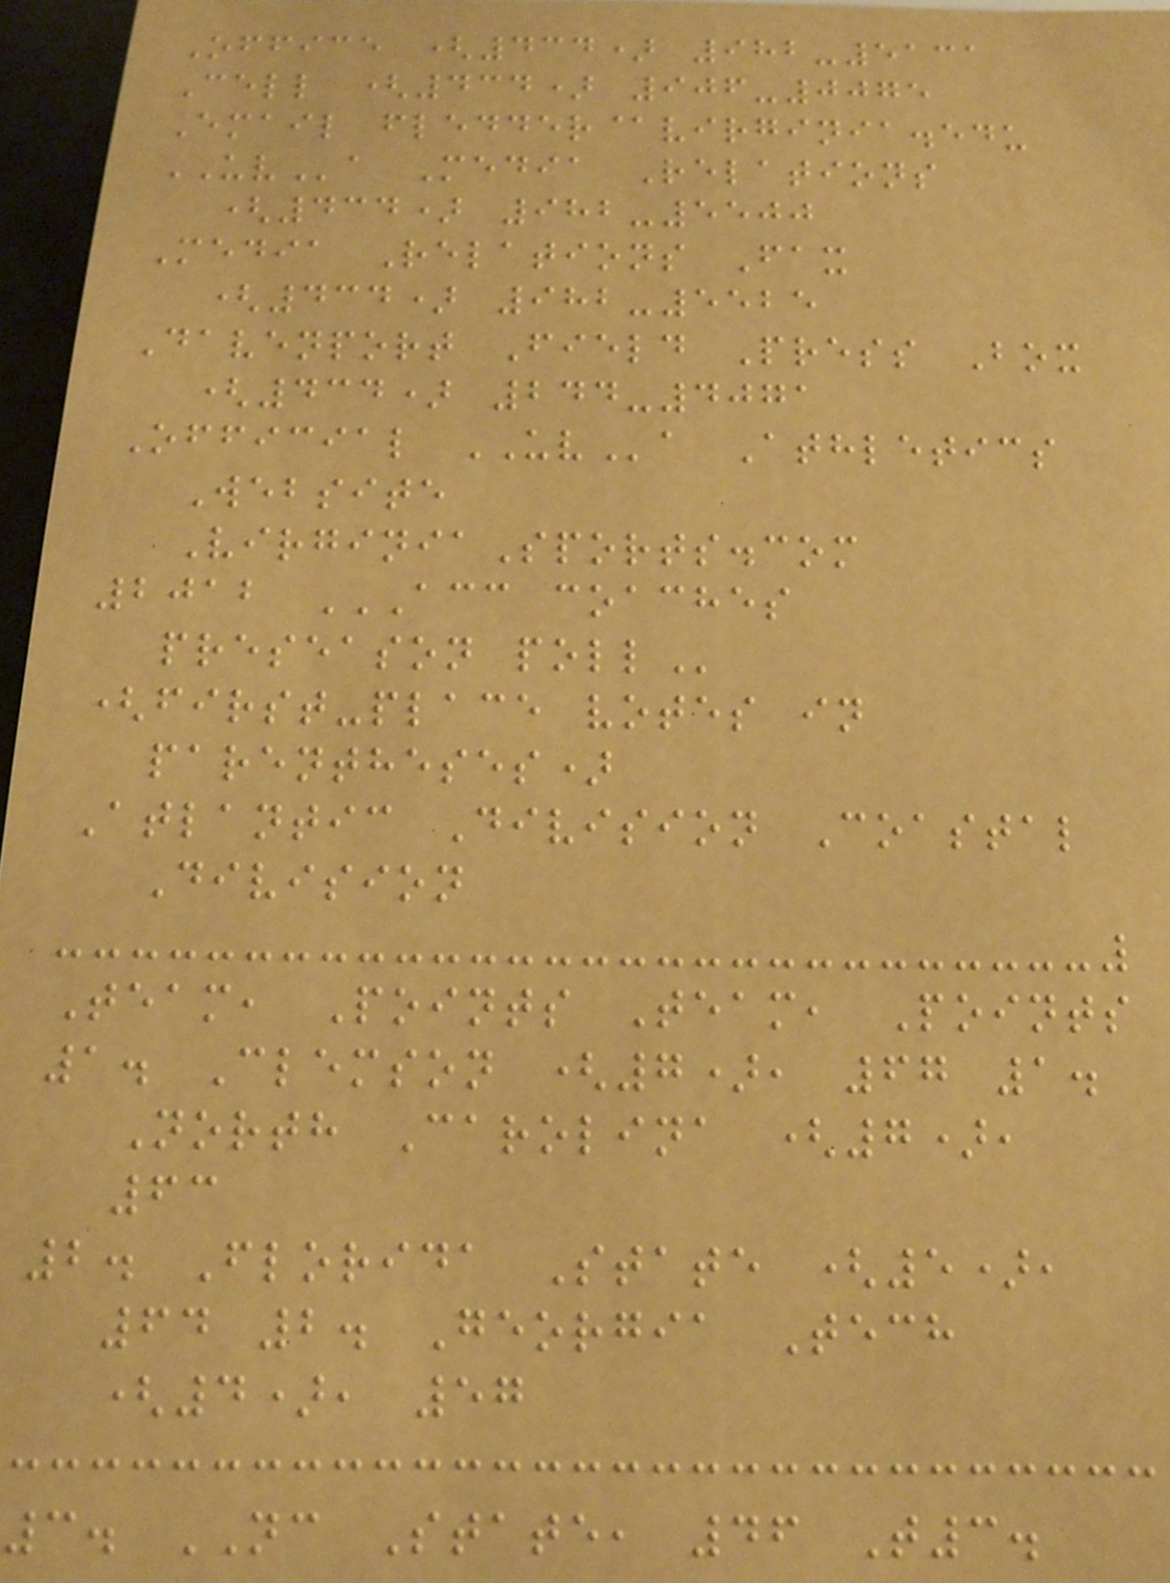Office (434) 982-5131
Cell (434) 906-0075
Email fledder@virginia.edu
UVa Media Relations
(434) 982-5500
Media Relations Fax
(434) 982-5525
Davenport Field Press Box
(434) 244-4071
Official UVa Athletics
Website
VirginiaSports.com
2012 ACC COACHES
PRESEASON POLL
(first-place votes in
parentheses)
Atlantic Division Coastal
Division
Team, Points Team, Points
1. Clemson (7), 67 1.
North Carolina (7),
63
2. Florida State (5),
64 2. Georgia Tech
(4), 57
3. NC State, 46 T3.
